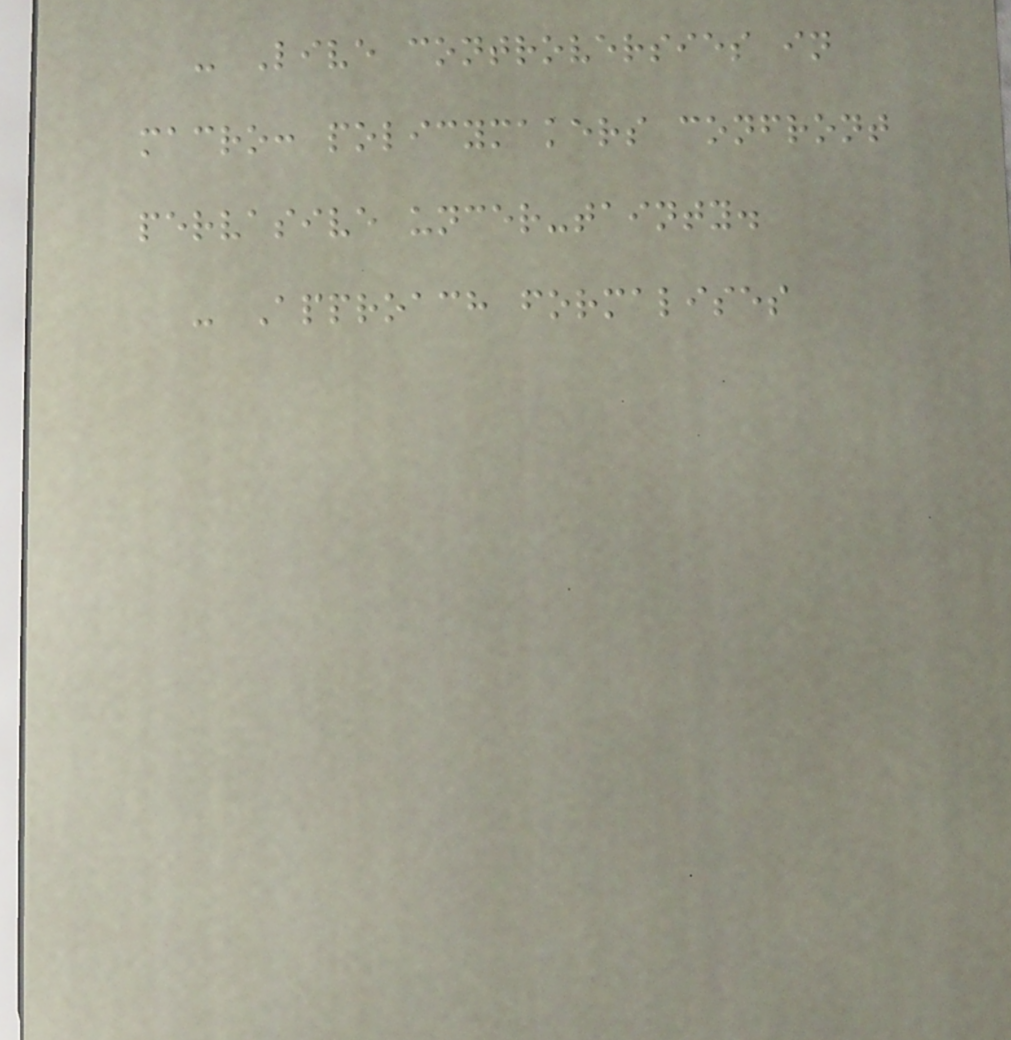- Live controversies in
macro: policymakers confront
pervasive uncer-tainty.
- Approach formalises
